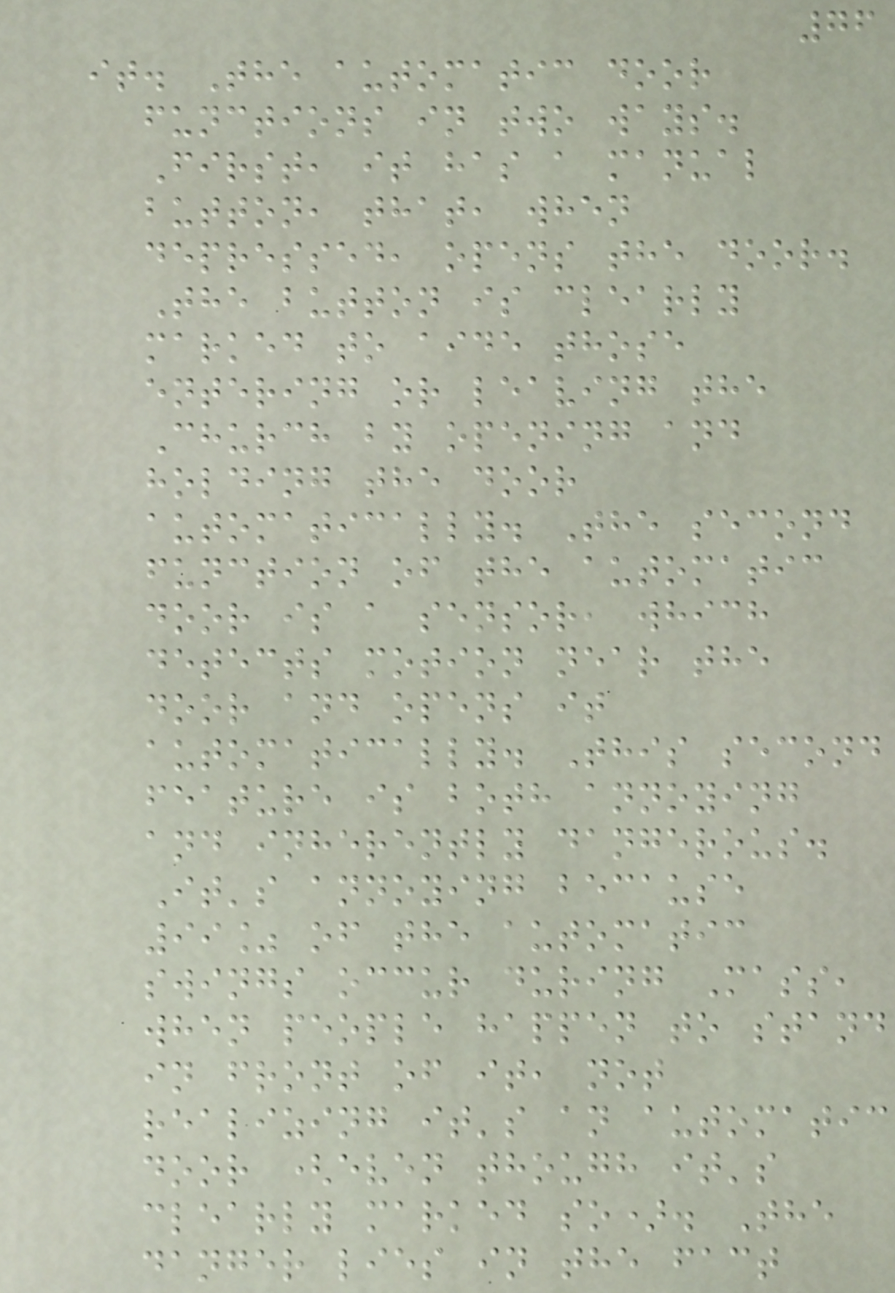76
it. The automatic door
functions in two ways.
First, it has a manual
button, that, when
depressed, opens the door.
The button is clearly
marked to aide those
entering or leaving the
Church by opening and
holding the door
automatically. The second
function of the automatic
door is a sensor, which
detects motion near the
door and opens it
automatically. This second
feature is both annoying
and inherently dangerous.
It's annoying because
99% of the automatic
swings occur during Mass,
when people happen to stand
in front of it, not
realizing it's an automatic
door (even though it's
clearly marked so). The
danger lies in the fact
